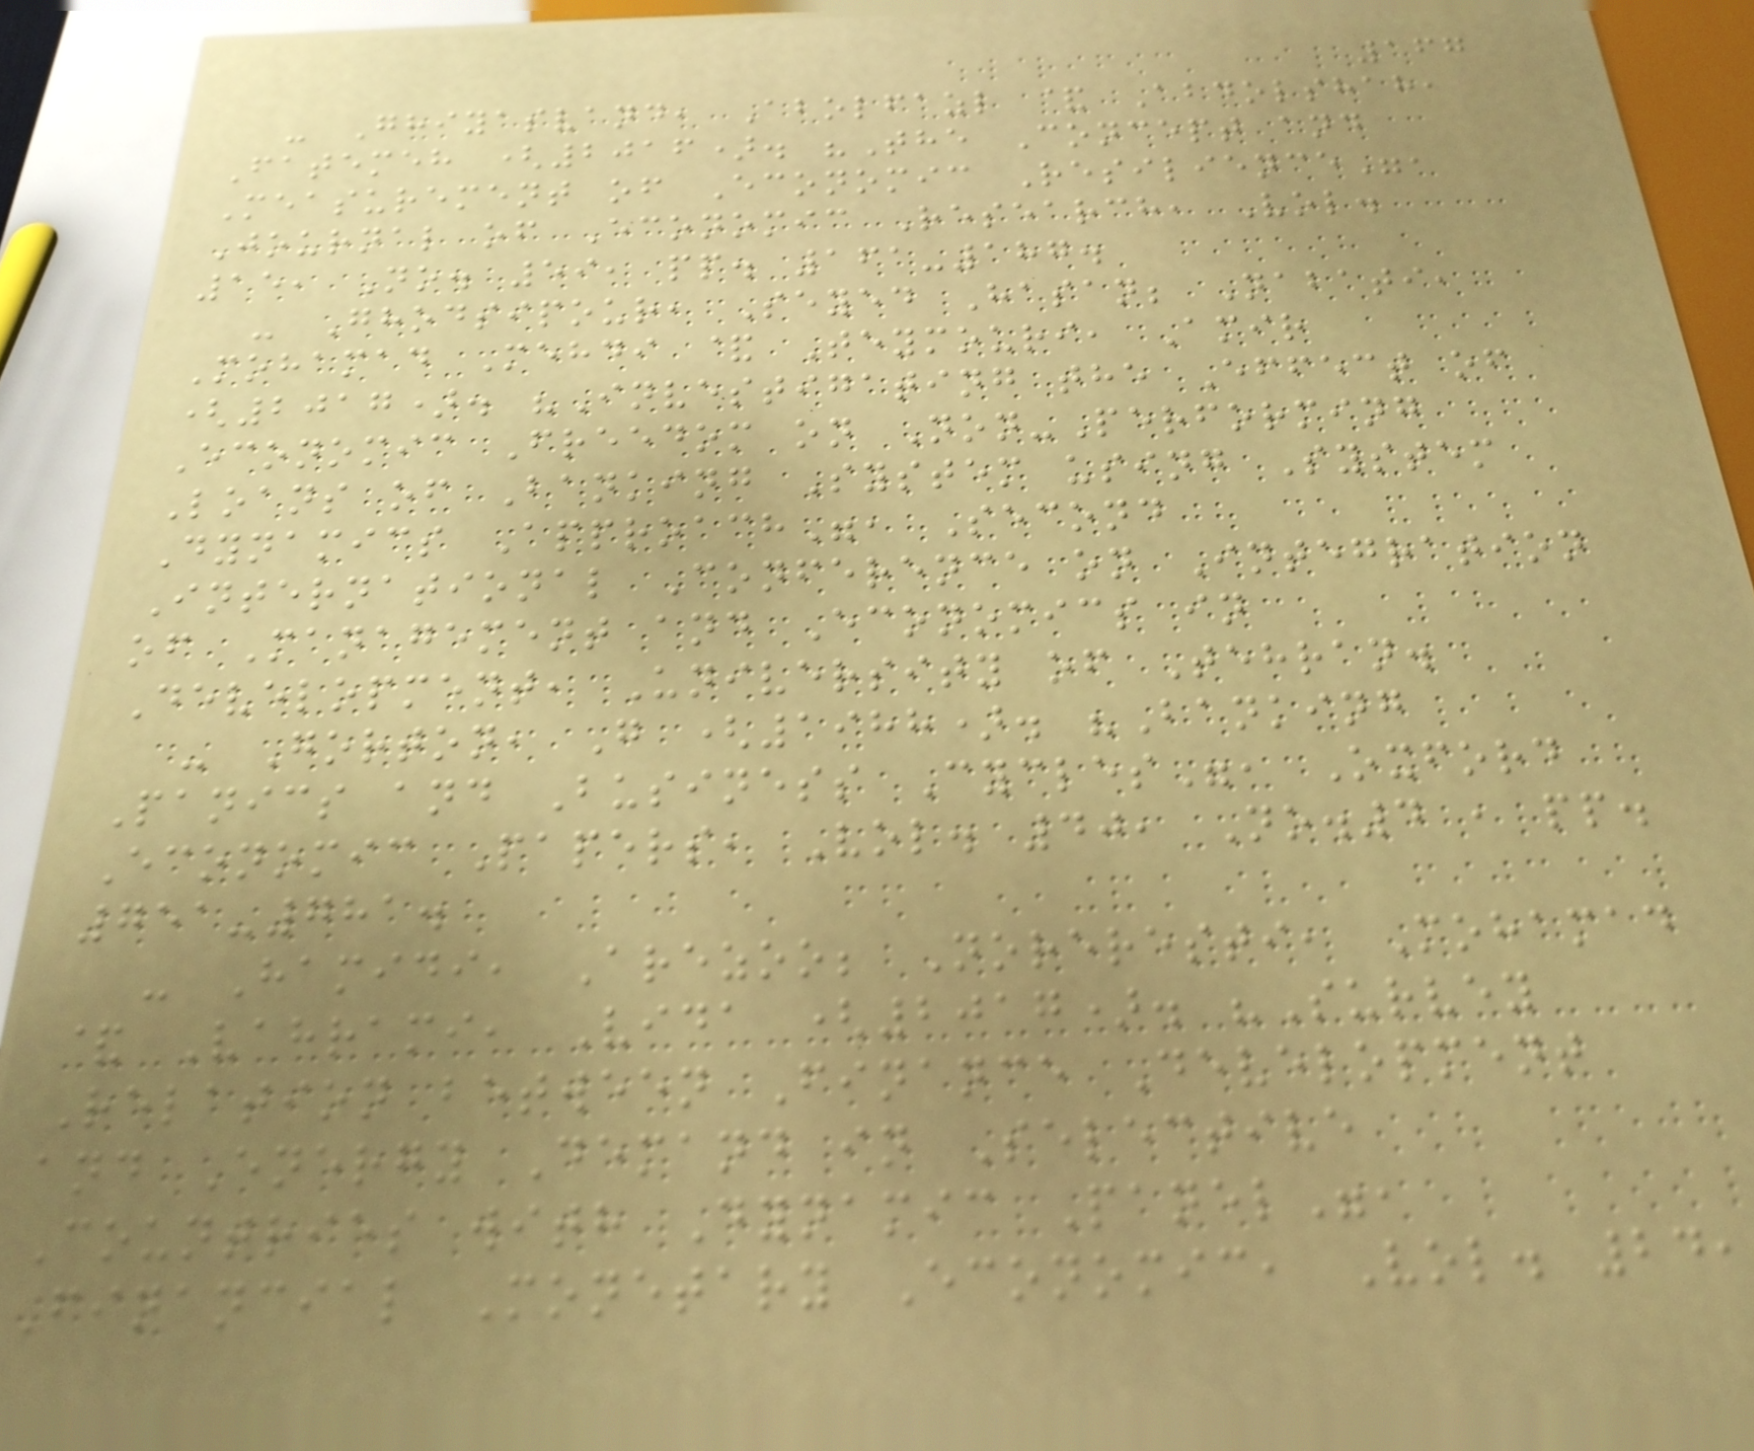167
- Ghiyasvand, Abolfazl & Abdolshah,
Fatemeh (2016). "The Concept and
Measurement of Economic Resilience",
Journal of Economic Research, Vol.
15, No. 59, pp. 161-187.
- Ghodsipour, Seyed Hasan; Nabati,
Mohamad Mehdi & Teymouri, Amir
(2017). "Investigating the Effect of
Economic Freedom on Non-Performing
Loans of Banking System using System
Dynamics Approach", Second
International Conference on Integration
of Management and Economics in
Development, University of Tehran.
- Gorton, G (1988). "Banking
Panics and Business Cycles", Oxford
Economic Papers, Vol. 40, No.4 , pp.
751-781.
- Hamidi, Arezoo; Noreresti, Mohamad
& Vahrami, Vida (2017). "Survey
Relation between Finance Development
and Energy Demand in Selective
Countries with Dynamic Panel",
Financial Monetary Economic, Vol. 24,
